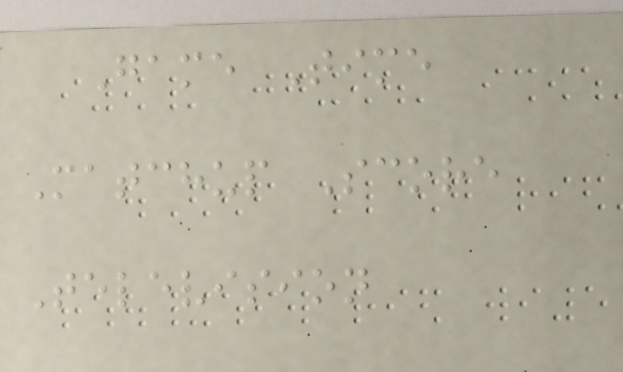Game Time
Matchup Score
Television
